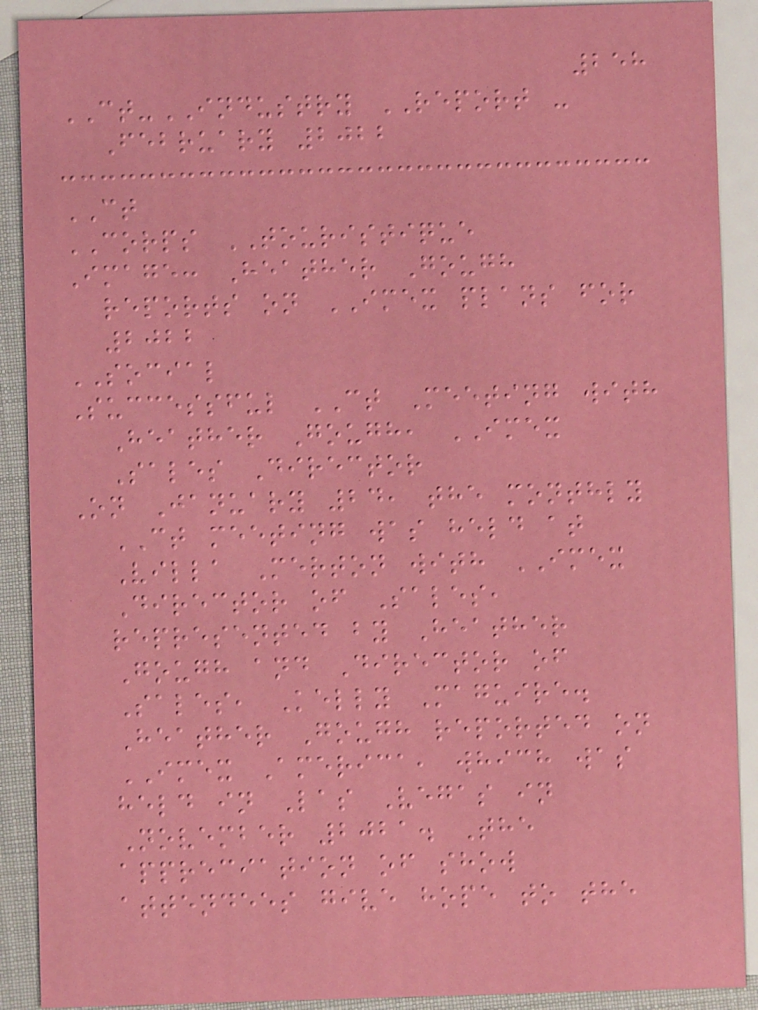258
CT-INDUSTRY REPORT -
February 2022
CT
CORPS TOURISTIQUE
Image: Heather Gough
reports on IMEX plans for
2022
SOCIAL
Successful CT Meeting with
Heather Gough, IMEX
Sales Director
On January 24, the monthly
CT meeting was held at
Villa Merton with IMEX
Director of Sales,
represented by Heather
Gough and Director of
Sales, Kelly Maguire.
Heather Gough reported on
IMEX America, which was
held in Las Vegas in
November 2021. The
appreciation of show
attendees give hope to the
